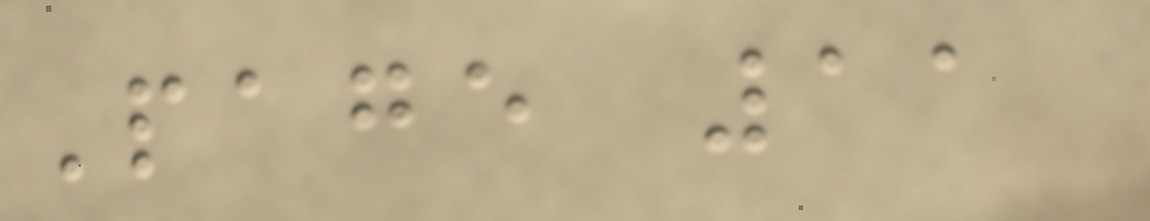Page 11
